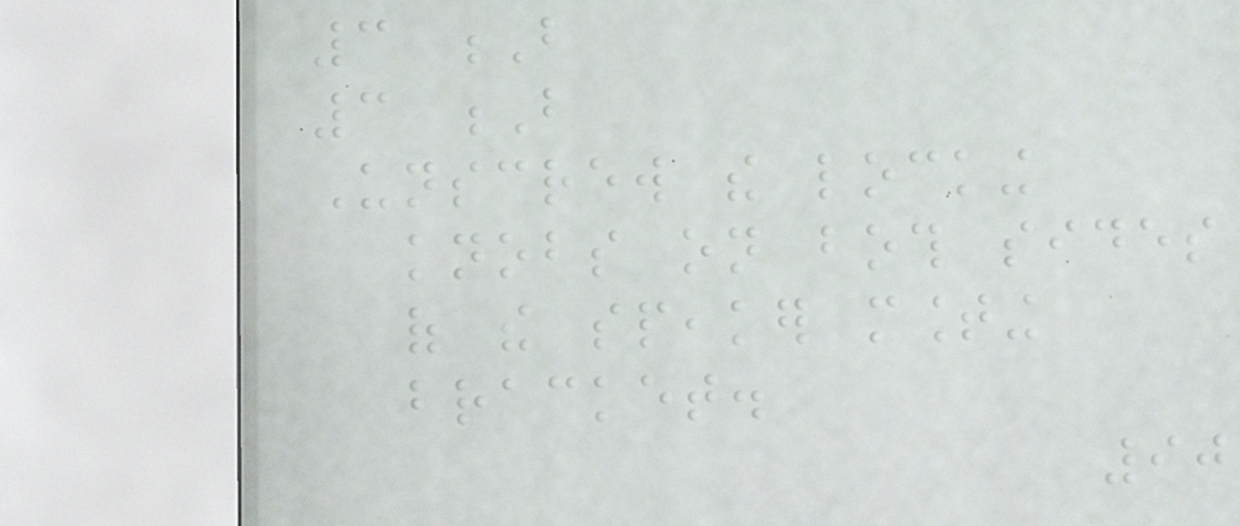3 B
3 B
Unscrew the locking
knobs on both sides
of the speaker mounting
bracket.
90
